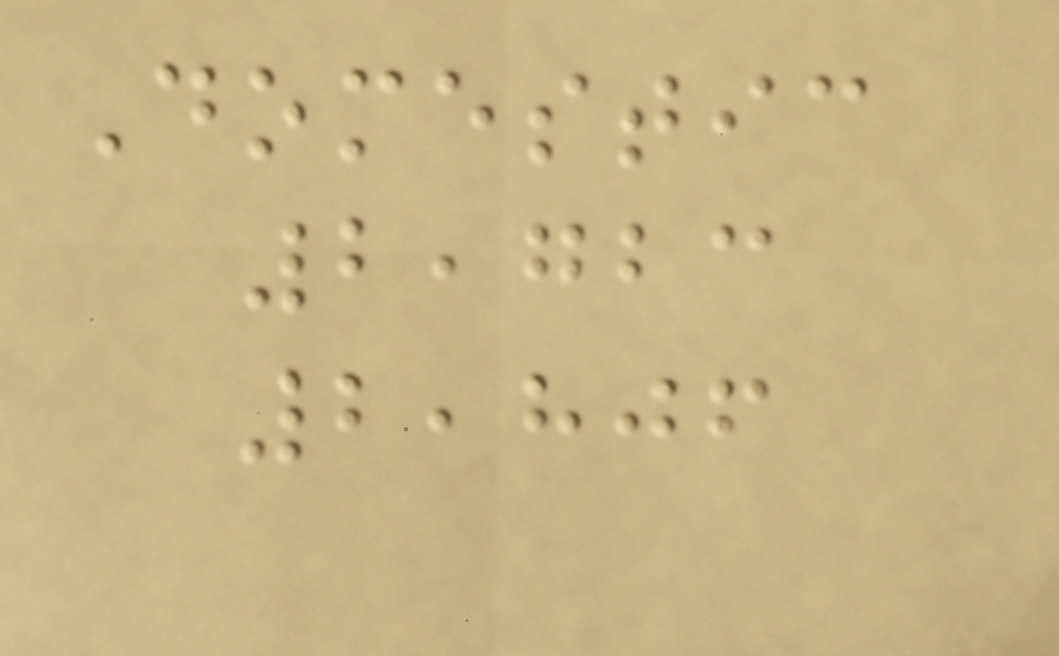Domestic
2,723
2,806
